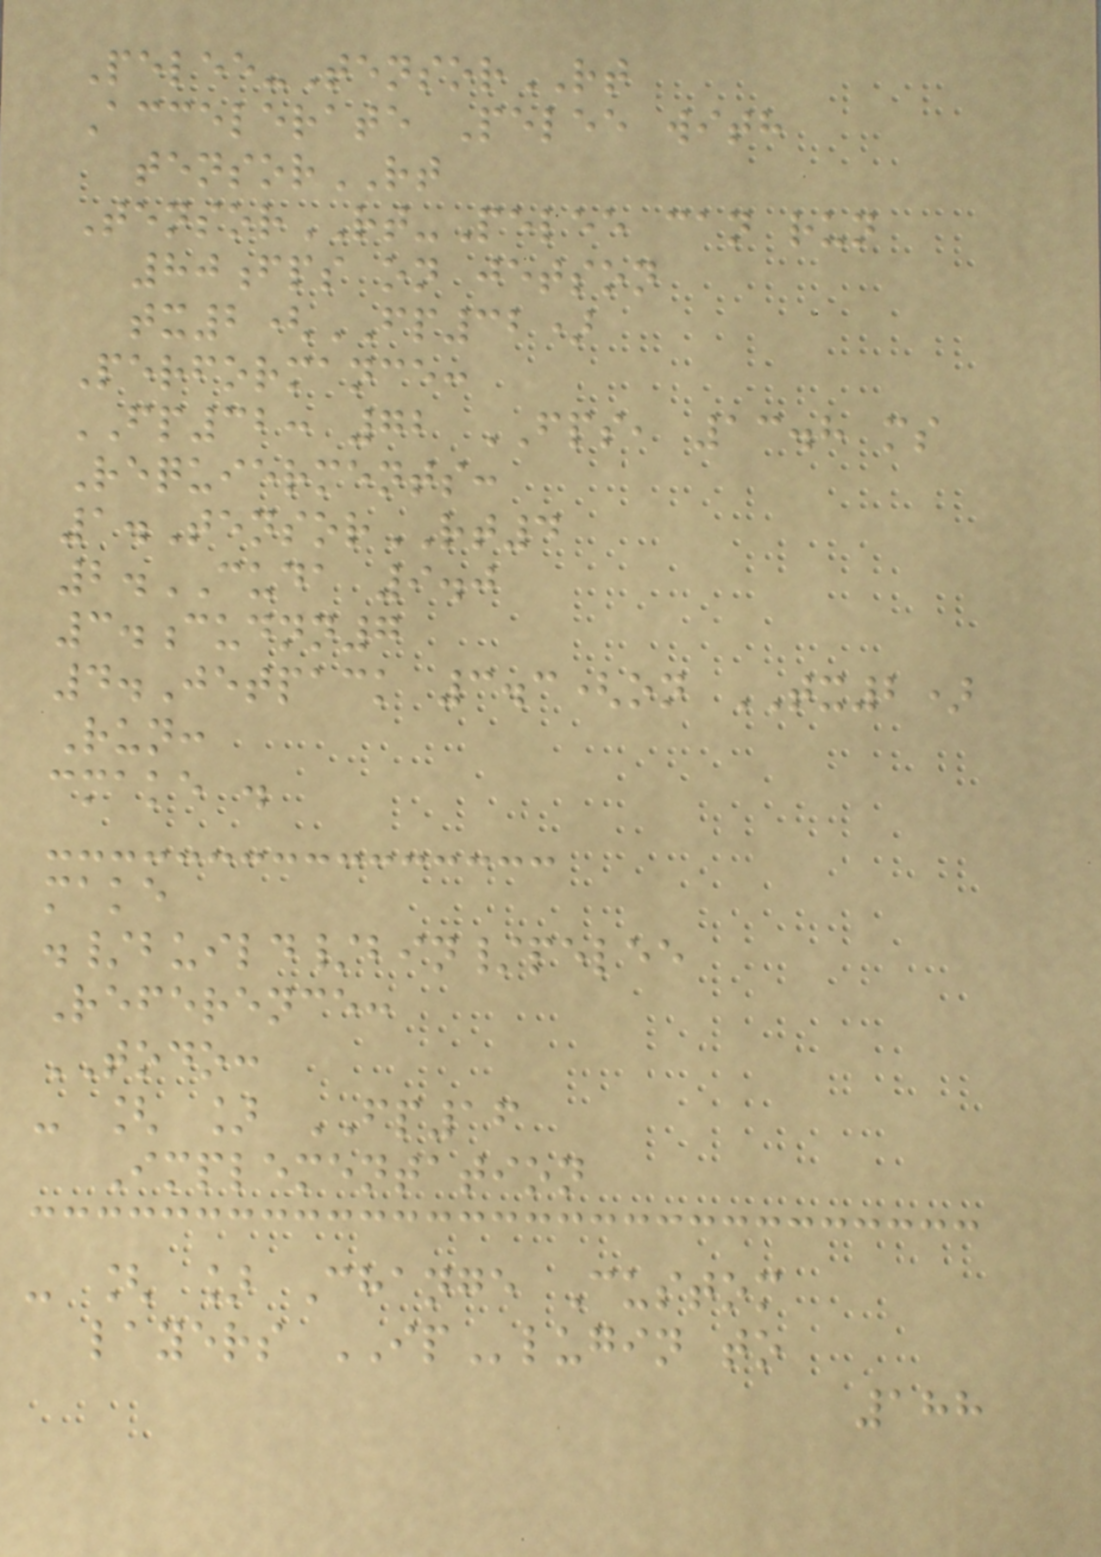Pelee-TensorRT
Accelerate Pelee with
tensorRT
TensorRT-Pelee can run
80fps on jetson
tx2(FP32)
Performance:
FP32: 72 FPS, 13.8 ms
Requierments:
1.TensorRT4
2.CUDA 9.0
3.cudnn7
4.Jetpack 3.3(on TX2)
Run:
cmake .
make
./build/bin/pelee
Reference:
TODO:
- [ ] FP16
Implementation
- [ ] Change Custom
layers IPlugin to
188
